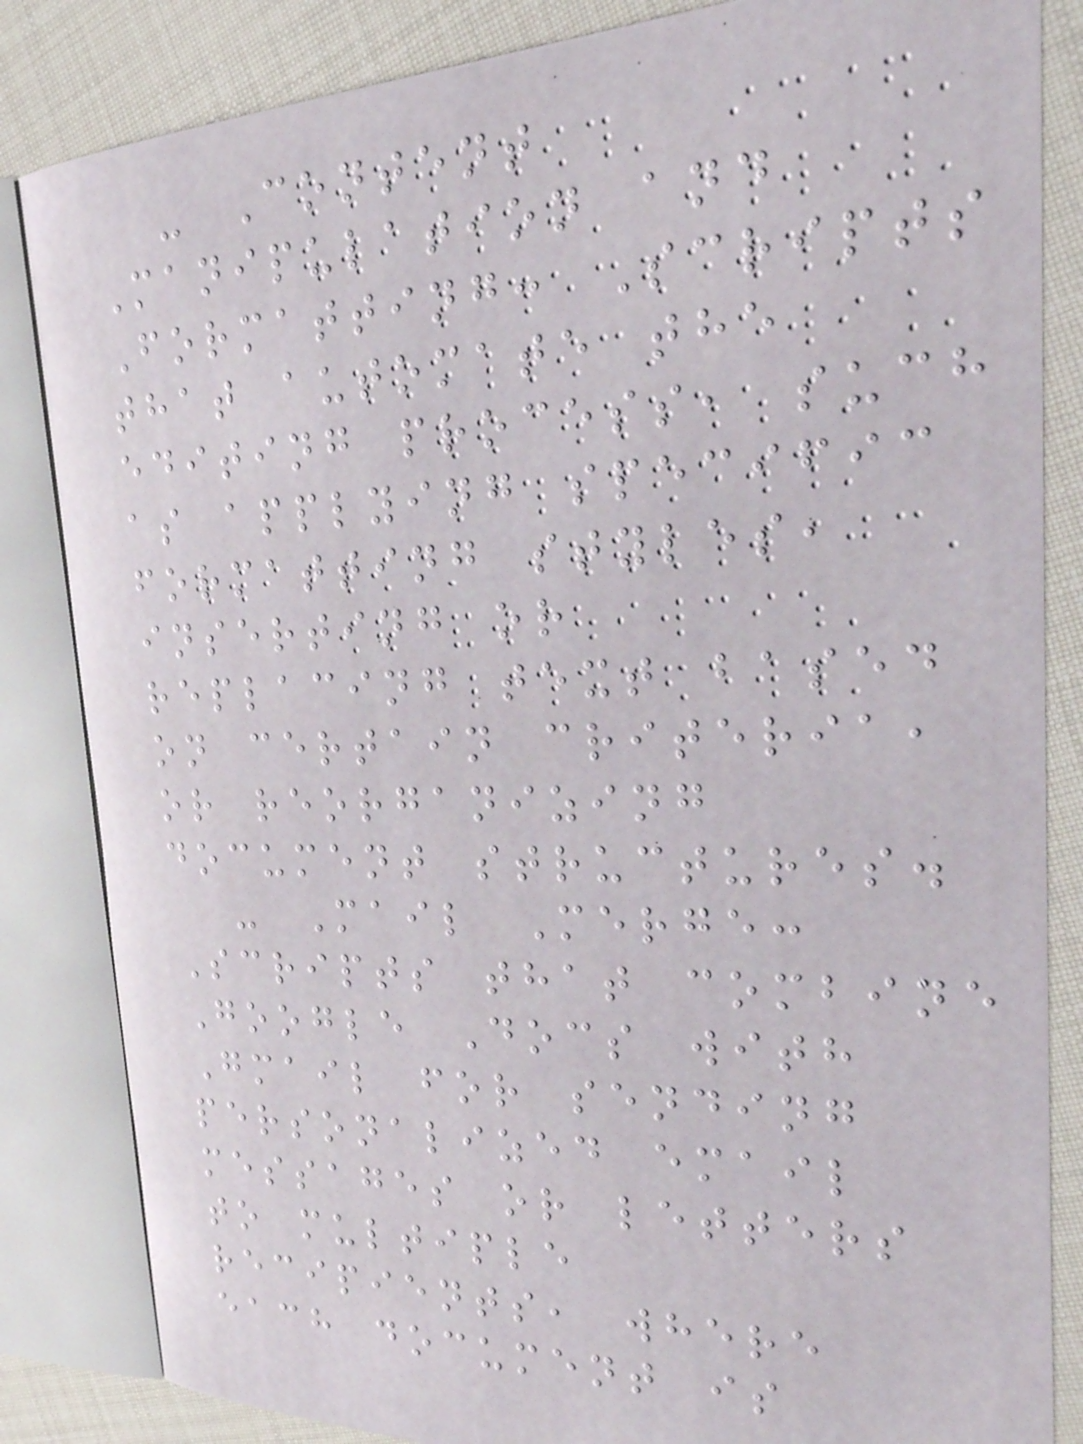- Content
Manipulation and
Formatting: Scripts
that automate the
editing process, such
as applying specific
formatting styles,
inserting or
replacing text based
on certain criteria,
or reorganizing
document structures.
- Mail Merge:
Scripts that combine
Google Docs with
Gmail for sending
personalized email
messages or letters
to multiple
recipients, where
each document is
